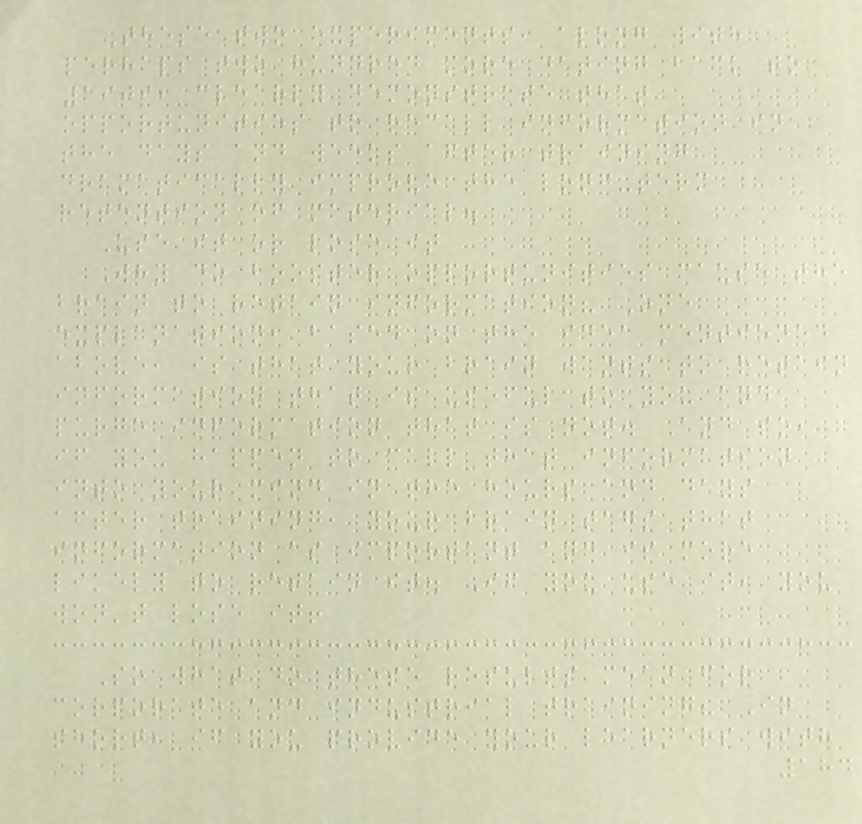These two experiments, along with
perhaps two hundred more dating back to
1909, clearly demonstrate that
opportunities to recall information in
the days and weeks after training
dramatically improve the long-term
retention of material.
Use it or lose it
Why do booster opportunities cause the
brain to retain information? One
explanation, based on the idea mentioned
above, is that your brain wants to retain
information that is useful to you and
purge information that is not. And so,
if you happen to call that information
into your mind in the hours and days
after training, your brain tags that
information as important and is more
likely to retain it. If you use it, you
won't lose it!
So what do these results mean for
corporate and industrial training? In
short, if you provide your learners with
184
